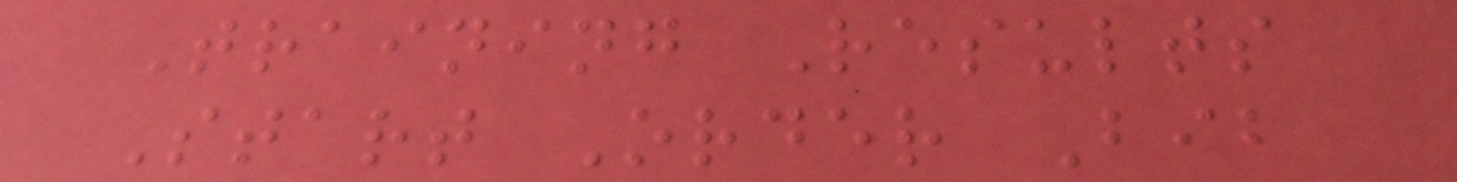Training Results
Start Order Bib
